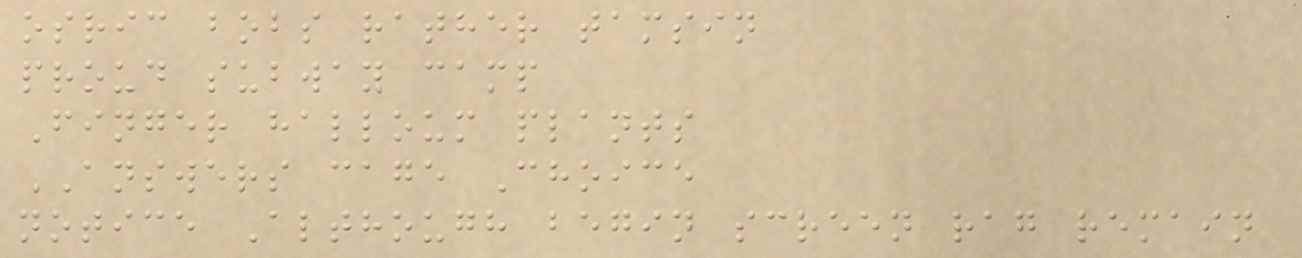osric bobs rather tamsin
proud subway camp
Finger halloum plants
ANSWERS cage Choice
notice Although begin screen rag remain
